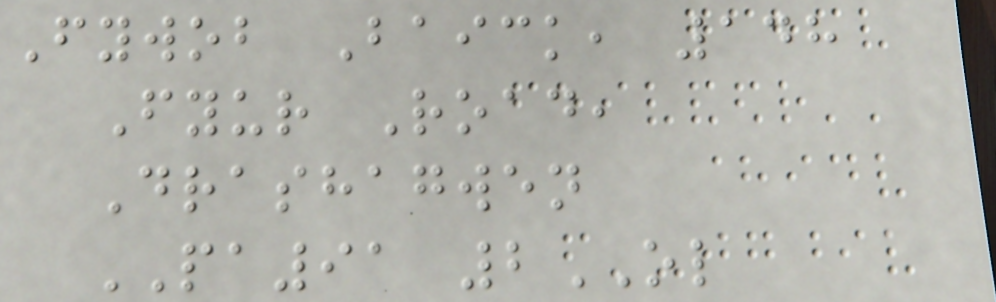Fywob Baick, 148
Fyur Road,
Drashagwen
PA91 2OL
